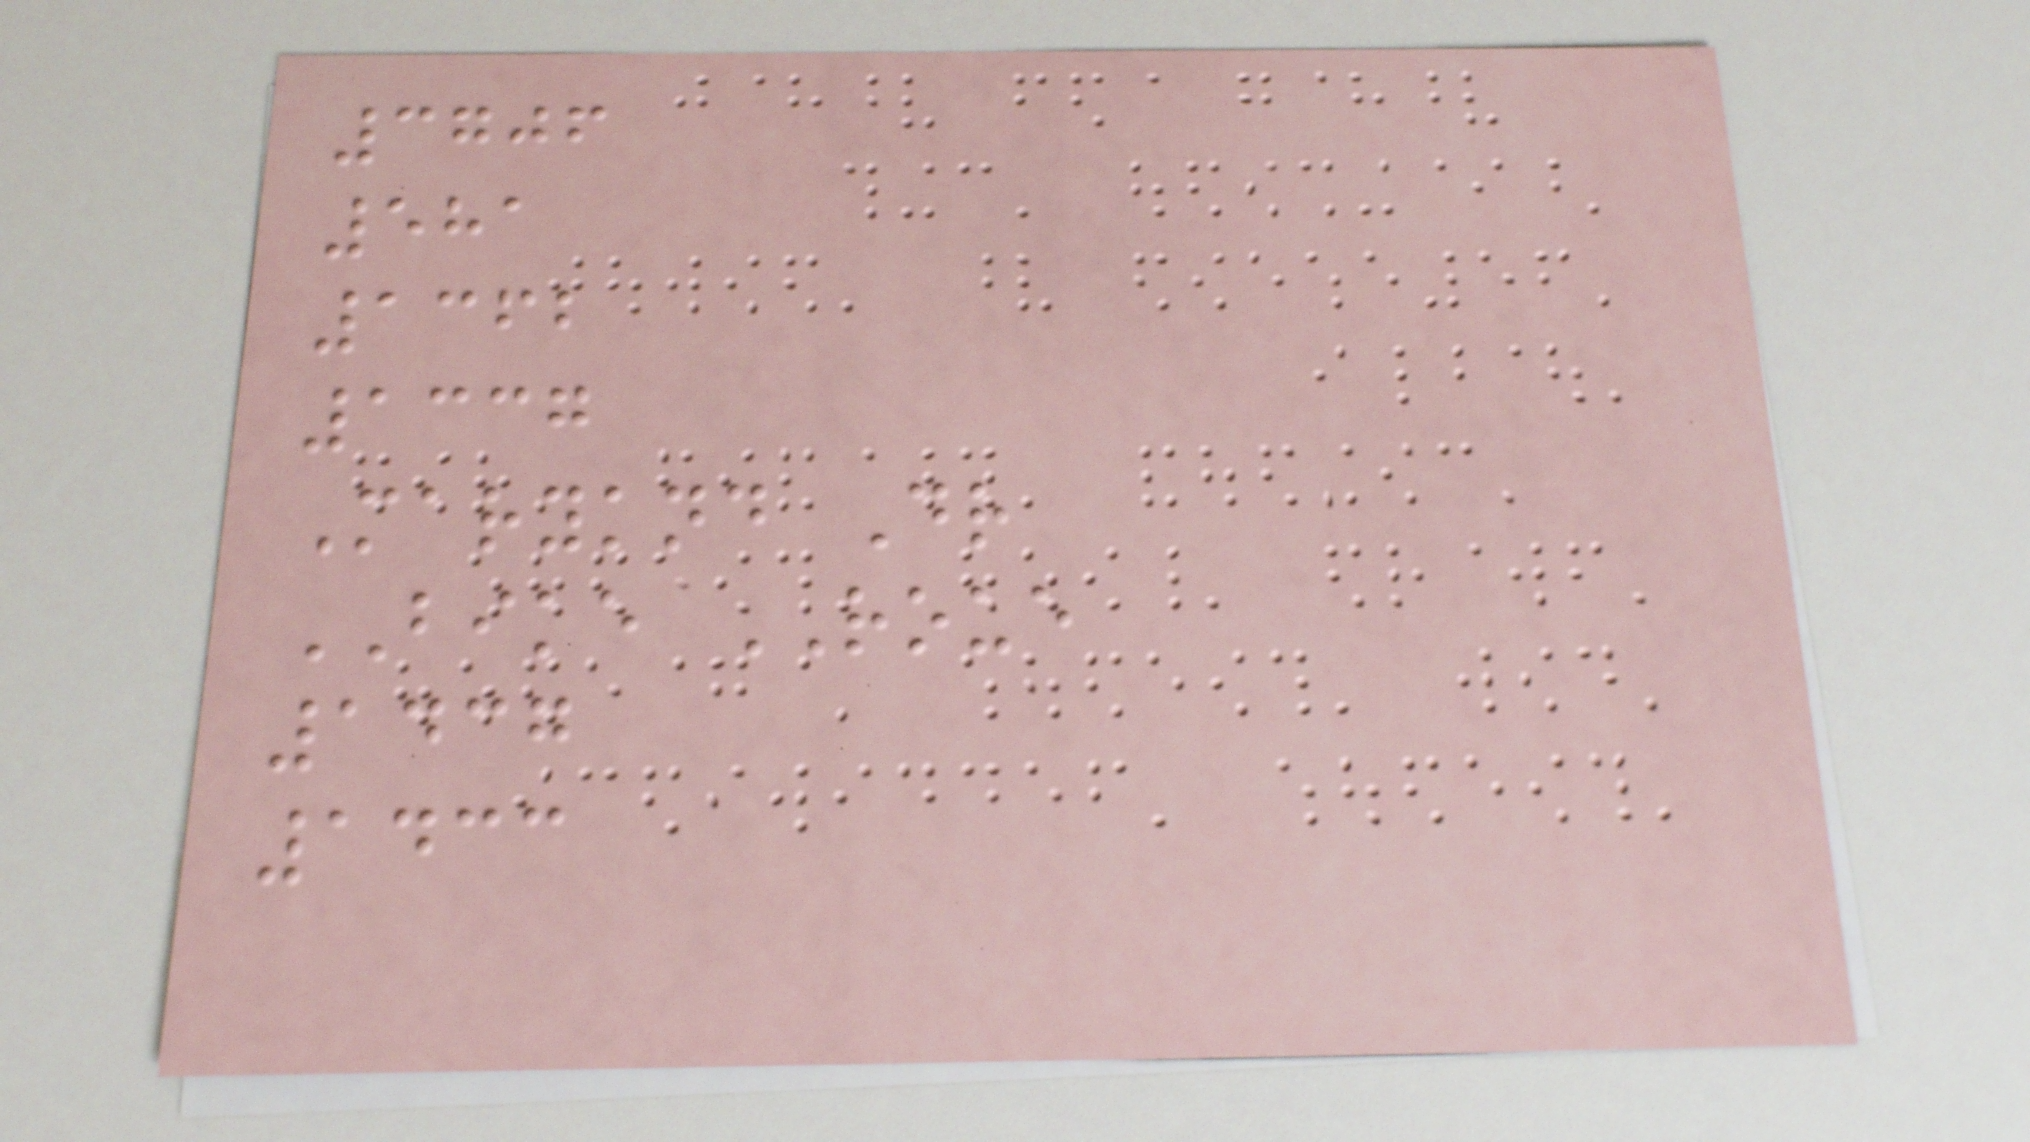3706
581
1362
1337
Maryknd Dr
BIKE ROUE
1437
1433
